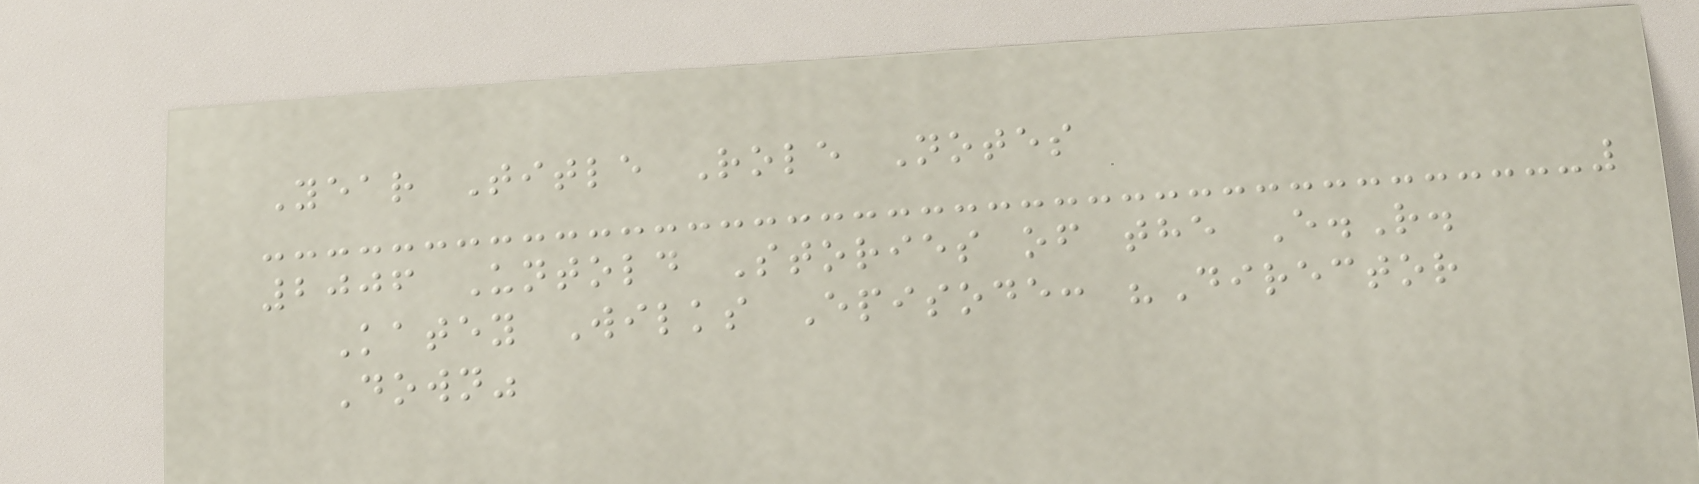Year Title Role Notes
2006 Untold Stories of the E.R.
Katey Wilks Episode: "Director
Down"
